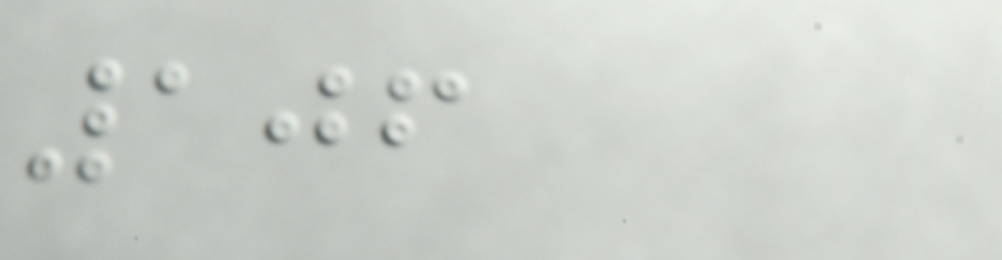106
